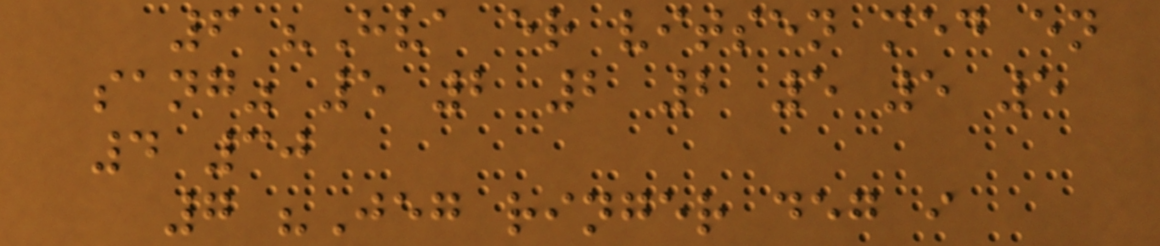6 "Hva er vitsen med en
sang" 5 2 2 2 5 5 5
4 30
7 "Jeg ringer deg i
